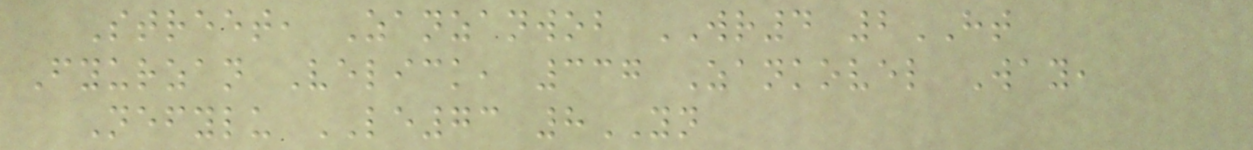Street, Zanzanwob WR4 2HT
Fyurzan Velick, 337 Zankovel Way,
Nefylu LE73 8YN
